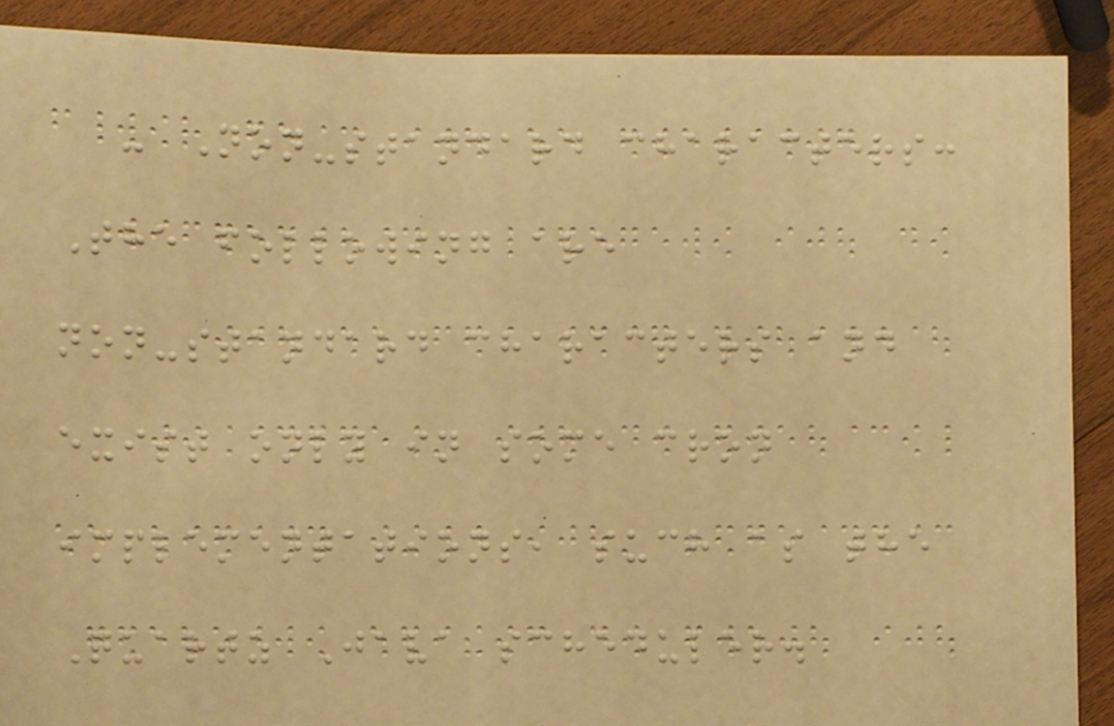- Non-standard characters:
The following are
non-standard characters and
exist only in some cron
implementations, such as the
Quartz Java scheduler.
